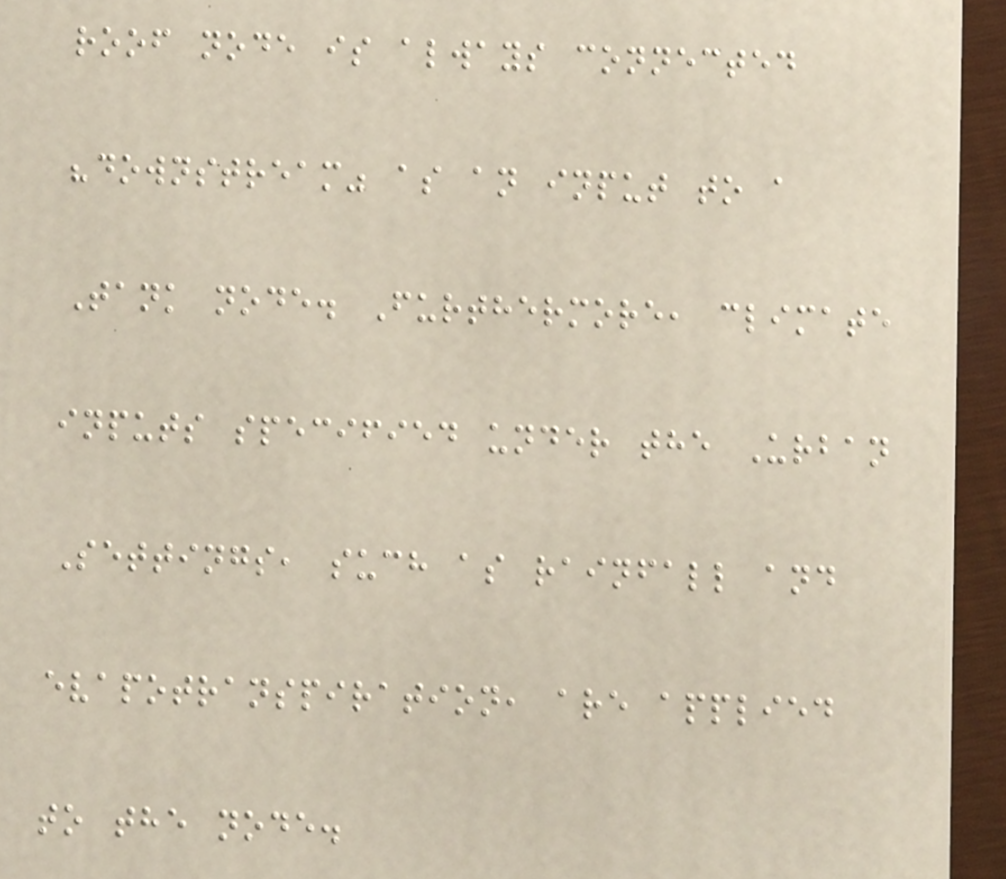roof node is always connected
"downstream" as an input to a
Tank node. Furthermore, climate
inputs specified under the Urban
Settings, such as rainfall and
evapotranspiration, are applied
to the node.
